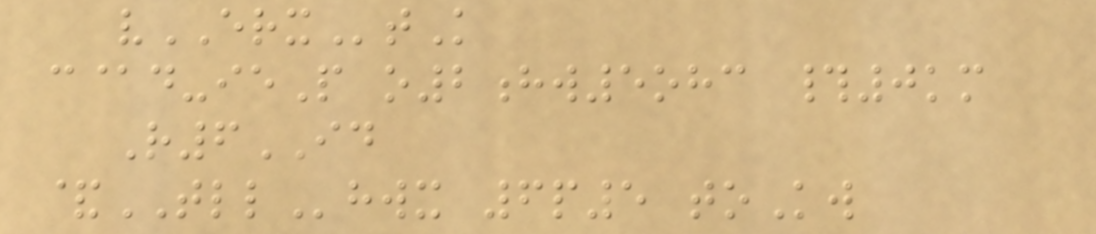vERXtK
c@d-ieP o2hw5ohc #0km
R6ID
&TLLhwx 6p5 toKw
